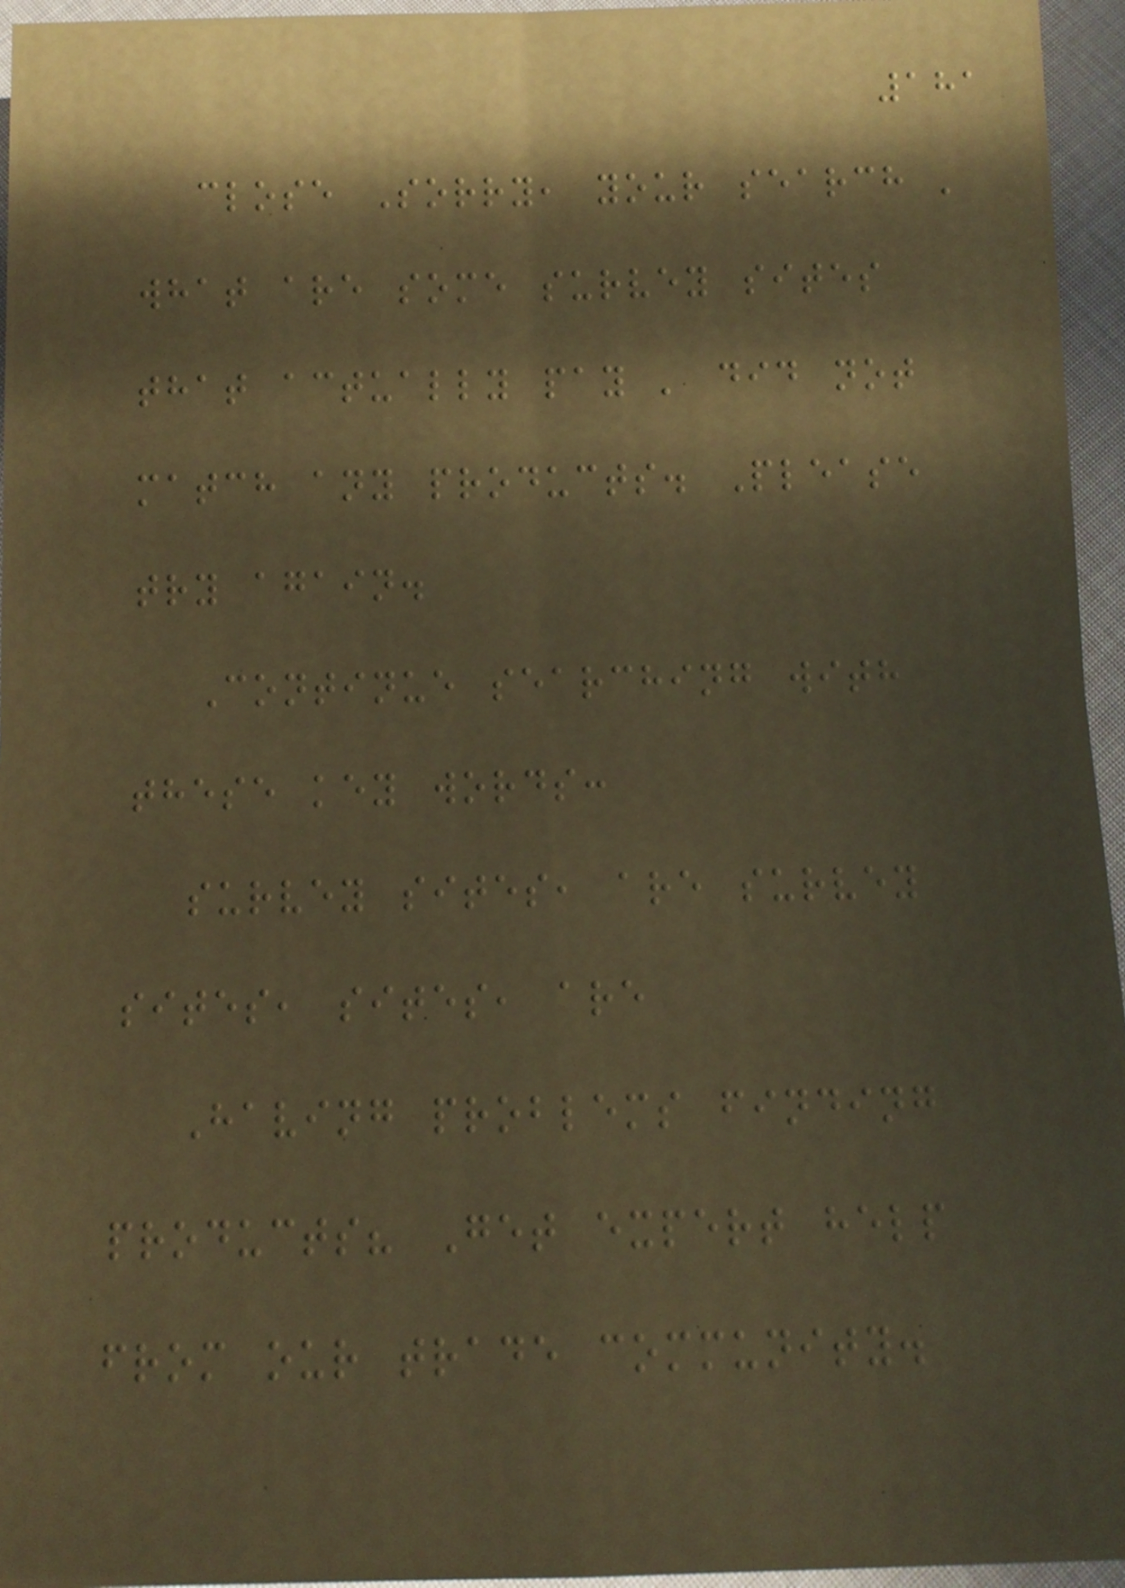181
close Sorry, your search '
what are some survey sites
that actually pay ' did not
match any products. Please
try again.
Continue searching with
these key words:
survey sites, are survey
sites, sites, are
Having problems finding
products? Get expert help
from our trade community.
